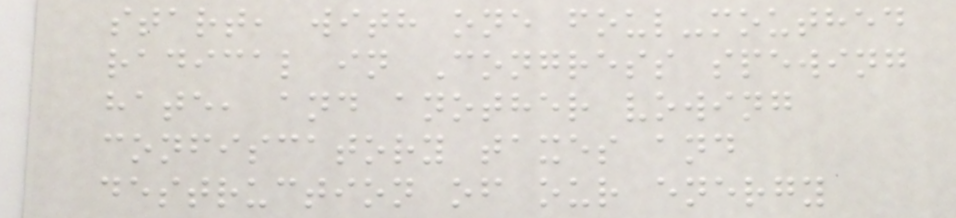start, with one foul-mouthed
radical in Congress spewing
hate, and another vowing
confiscatory taxes and
destruction of our energy
